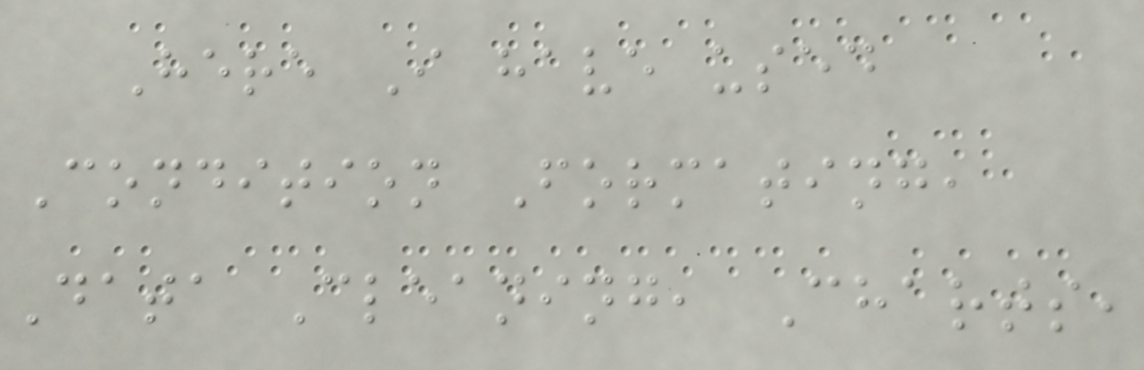Here I have used
Condition Formating,
Data Cleaning, Charts,
